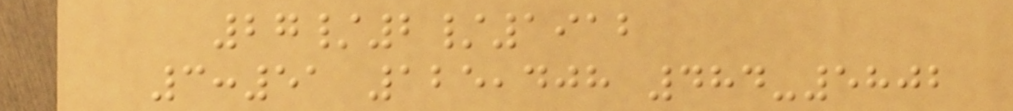27/2/1912
3:51 125,408 484-5802
